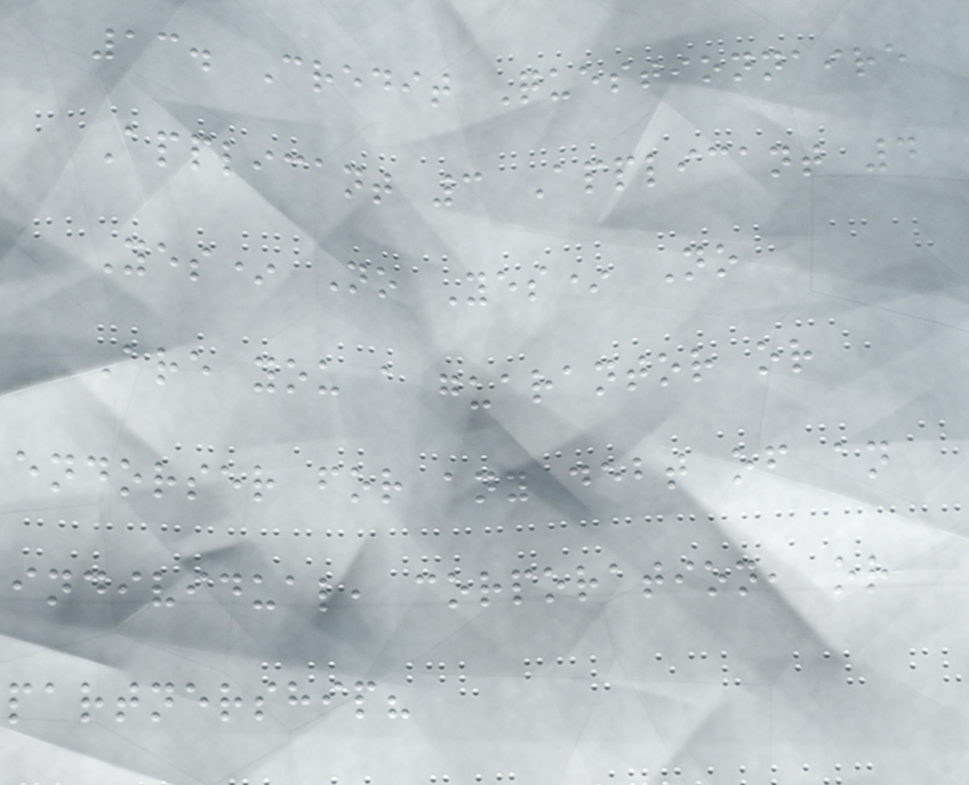13. Credit Questionnaire
Applicant 3 Applicant 4
Yes* No Yes* No
Are you a guarantor or
endorser for any debt of an
individual, corporation, or
partnership?
